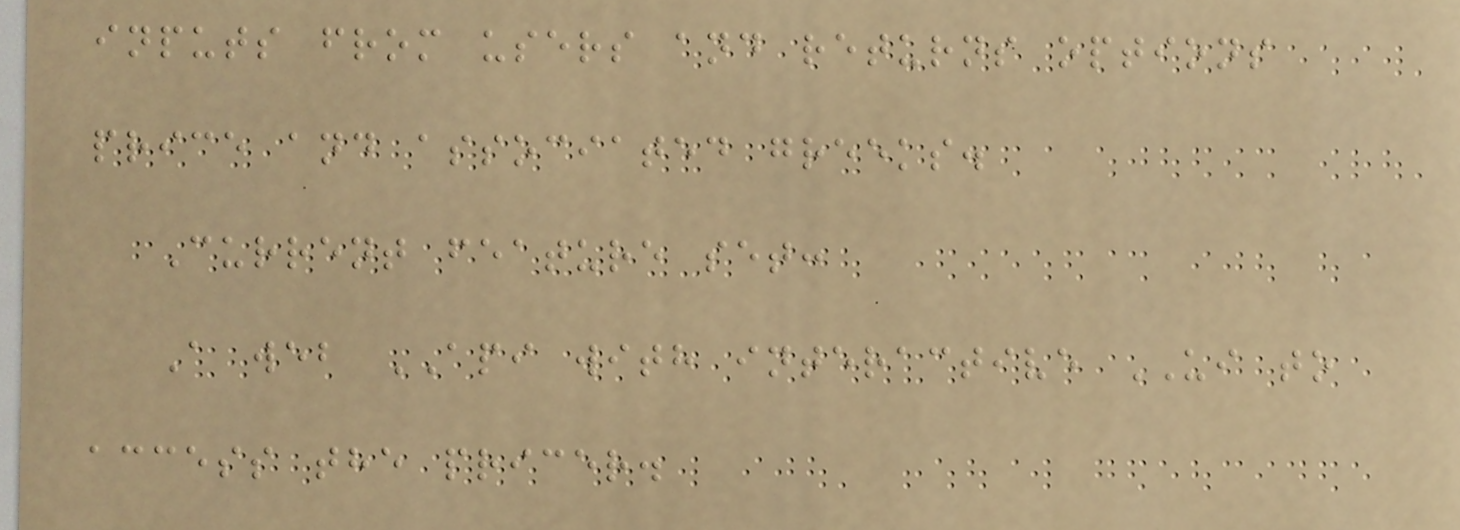inputs from users and returns options
price and associated greeks.
Current feature set:
A web API with interactive UI to
access the pricer.
